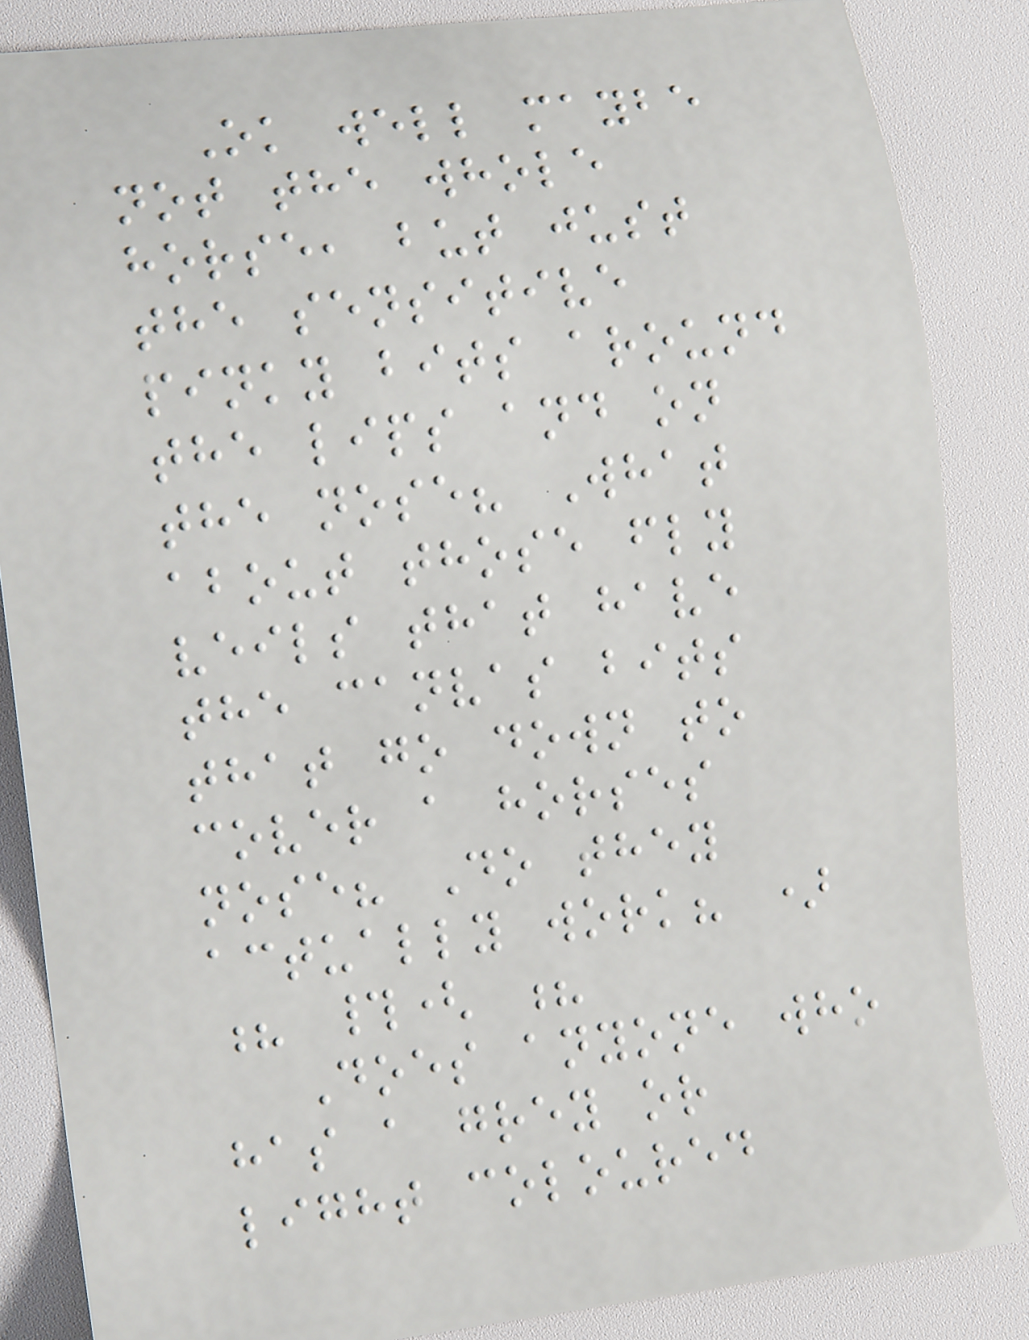Ok well maybe
not the whole
horse, but just
the sensitive
pinky bits around
the lips and on
the nose? What
about those fly
veils that have
the canvas bits
that go down to
cover a horses
nose? Do they
actually work? )
? #( ?
Does anyone who
has a grey or
light coloured
